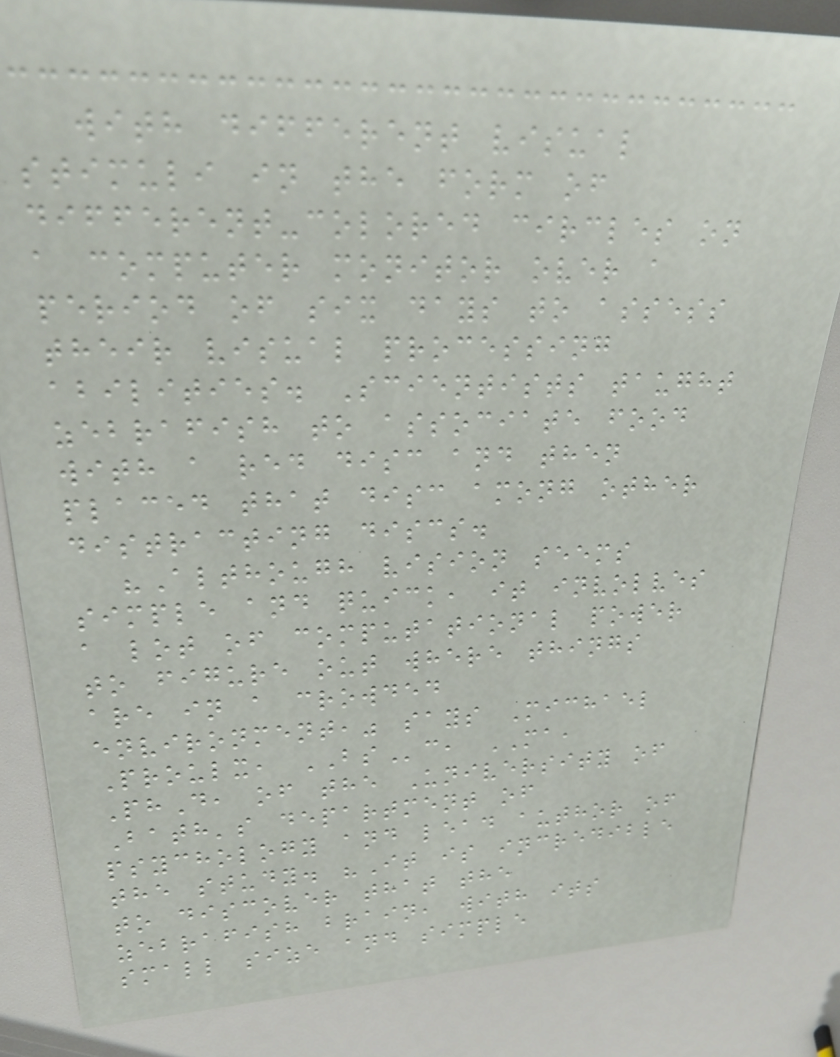with different visual
stimuli in the form of
different-colored circles on
a computer monitor over a
period of six days to assess
their visual processing
abilities. Scientists taught
zebrafish to associate food
with a red disc and then
placed that disc among other
distracting discs.
"Although vision seems
simple and quick, it involves
a lot of computational power
to figure out where things
are in a crowded
environment," says Michael
Proulx, BSc, MA,
PhD, of the University of
Bath's department of
psychology and lead author of
the study. "It is incredible
to discover that the
zebrafish brain, with its
small size and simple
